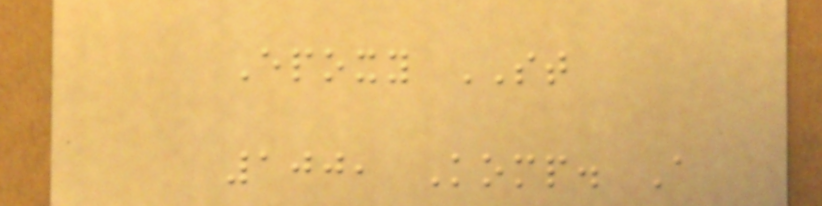Epoxy ST
100, Komp. A
